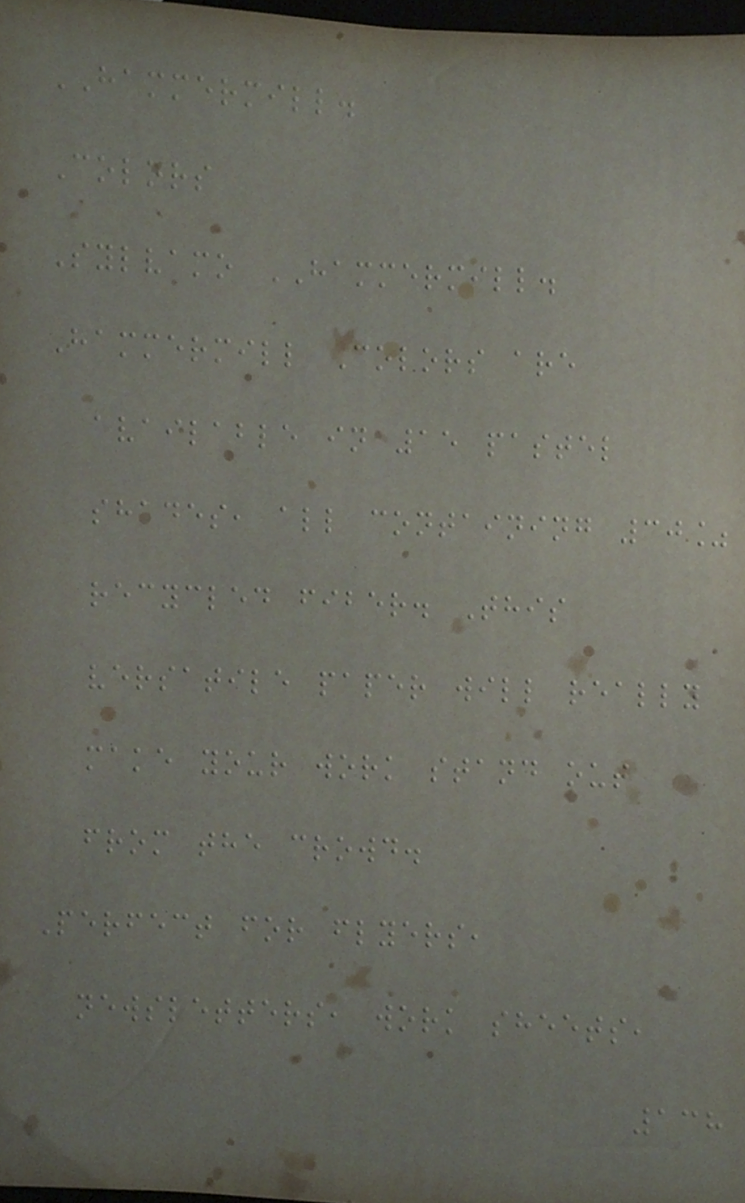HAMMERMILL.
Colors
Sylvamo HAMMERMILL.
Hammermill Colors are
available in 15 pastel
shades, all containing 30%
recycled fiber. This
versatile paper will really
make your work stand out
from the crowd.
Perfect for flyers,
newsletters, work sheets,
138
